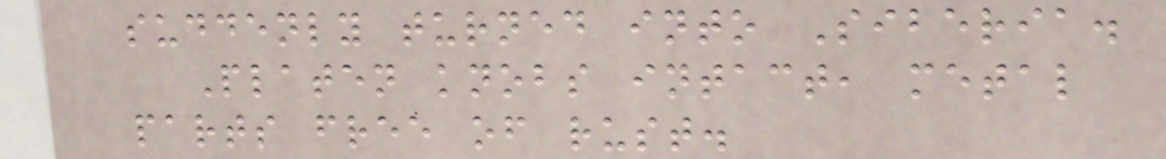suddenly turned into Siberia.
Platen knobs intact, metal
parts free of rust.
